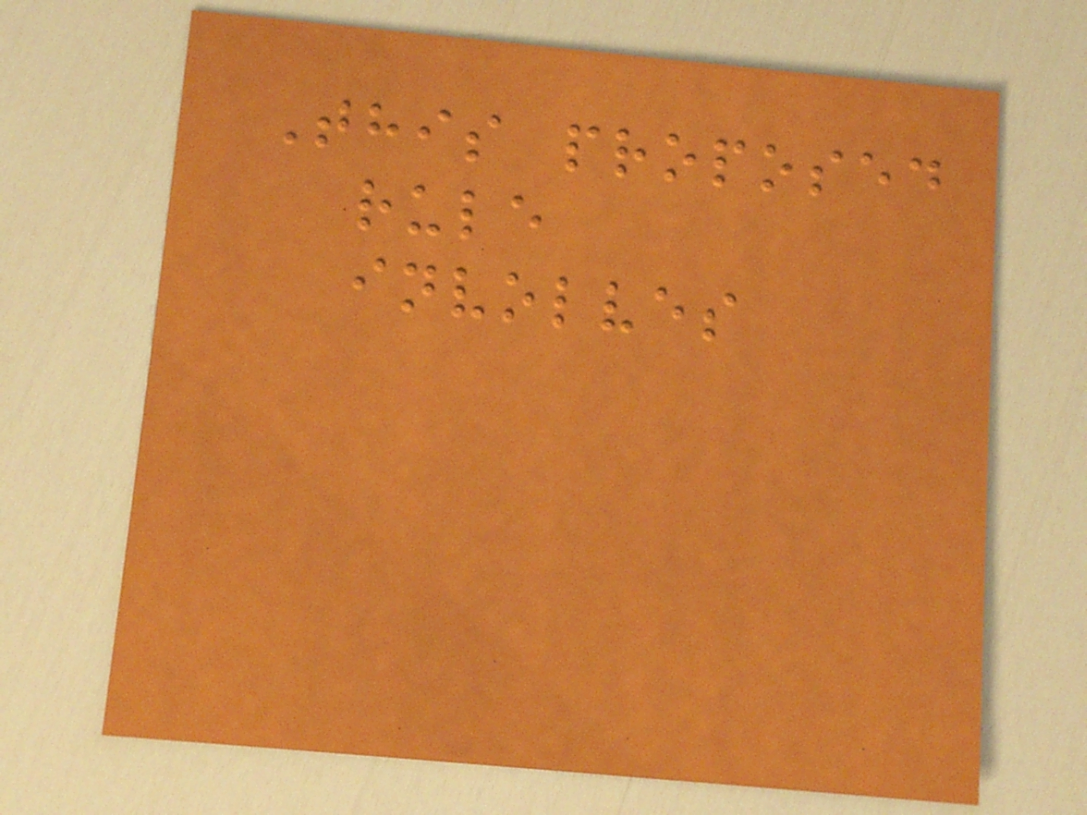This proposed
rule
involves
